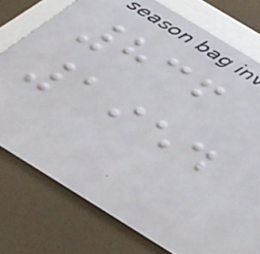836
1954
